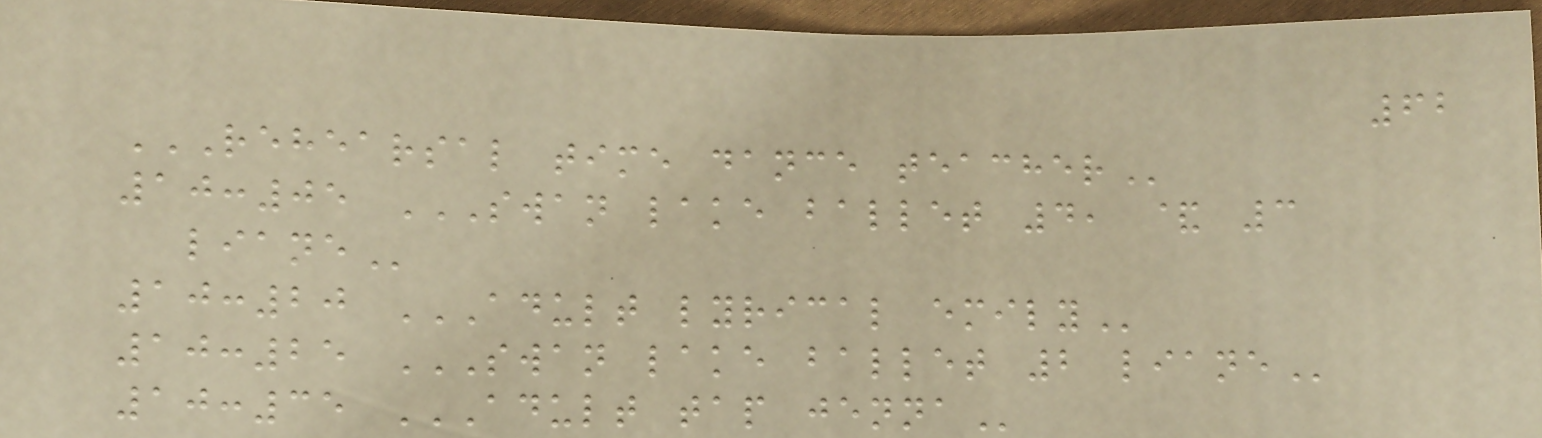62
REHEARSAL TIME DANCE TEACHER
10:05 SWAN LAKE BALLET 4, & 3
LIANE
10:20 ADULT LYRICAL EMILY
10:25 SWAN LAKE BALLET 2 LIANE
10:35 ADULT TAP JENNA
